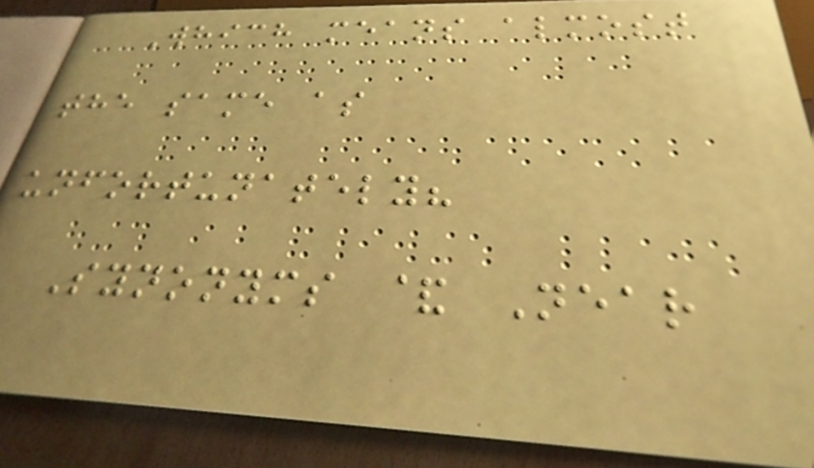Which means almost
the same as
unfortunately?
Synonyms & Near
